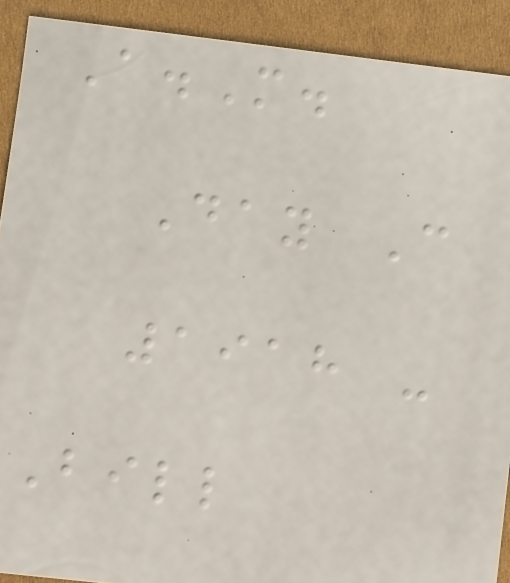A.M.
Day C
1918 -
Bill
